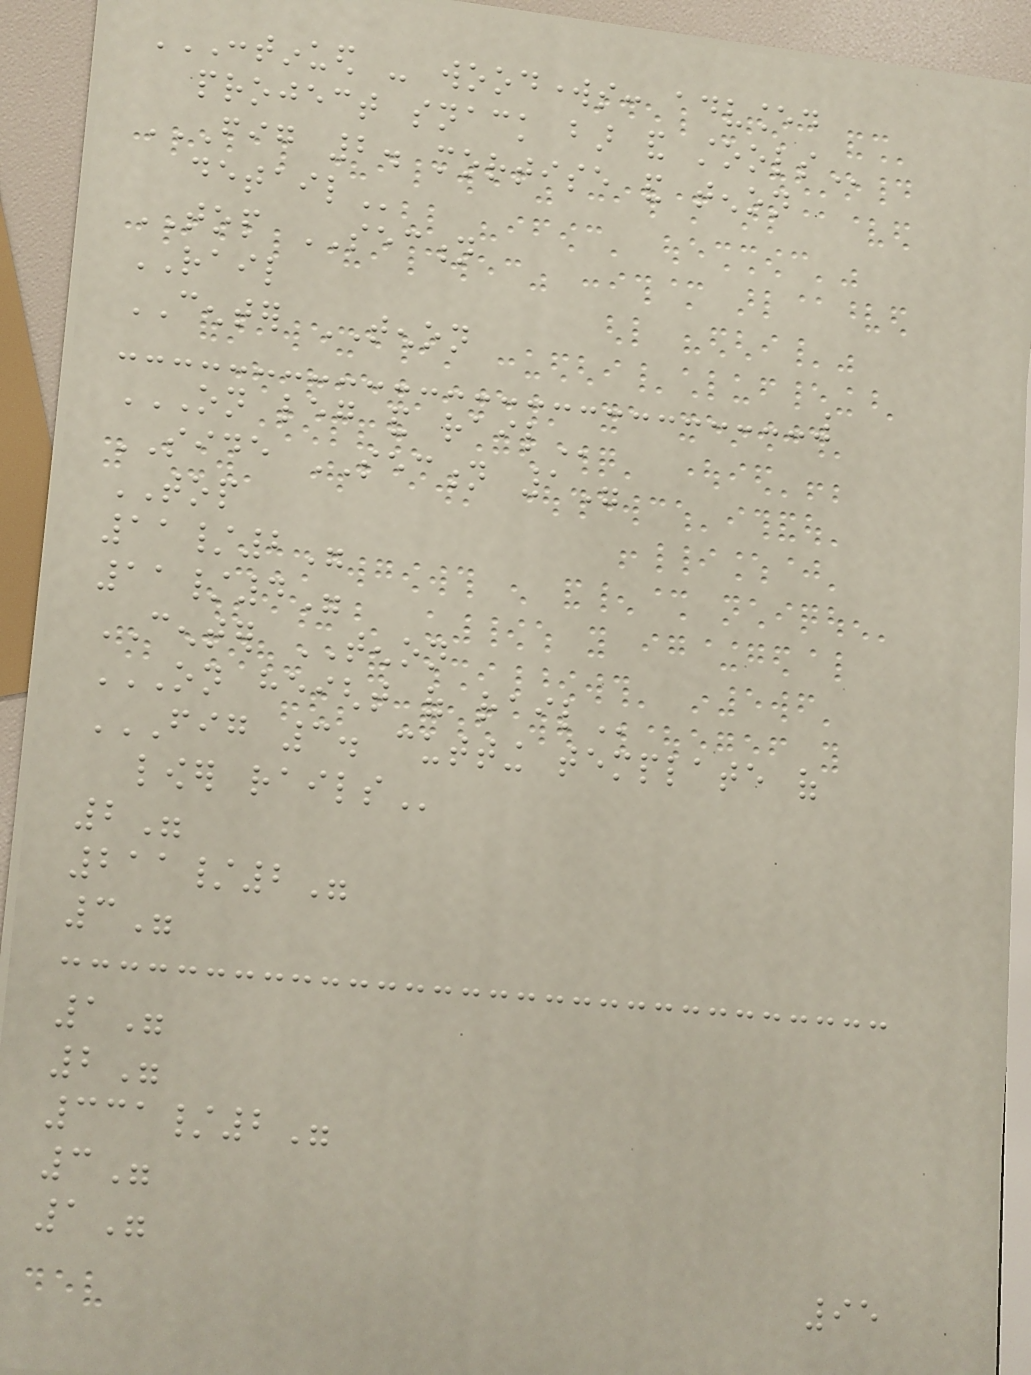CONTINUED - WOODWORKS: ADVANCED
PROJECT SNACK BAR AND STOOLS
FIG 2. MORTISE AND TENON
DETAIL
TOP SECTION
RAIL
CENTER TENON
ON LEG AND RAIL
SIDE SECTION 1"
TOP
11/2"
11/4"
CENTER TENON
ON HEIGHT OF RAIL
FIG 3. CUTTING TEMPLATE OF
LOWER RAILS
2"
211/2"
3"
1"
2"
331/2"
3"
1"
95
